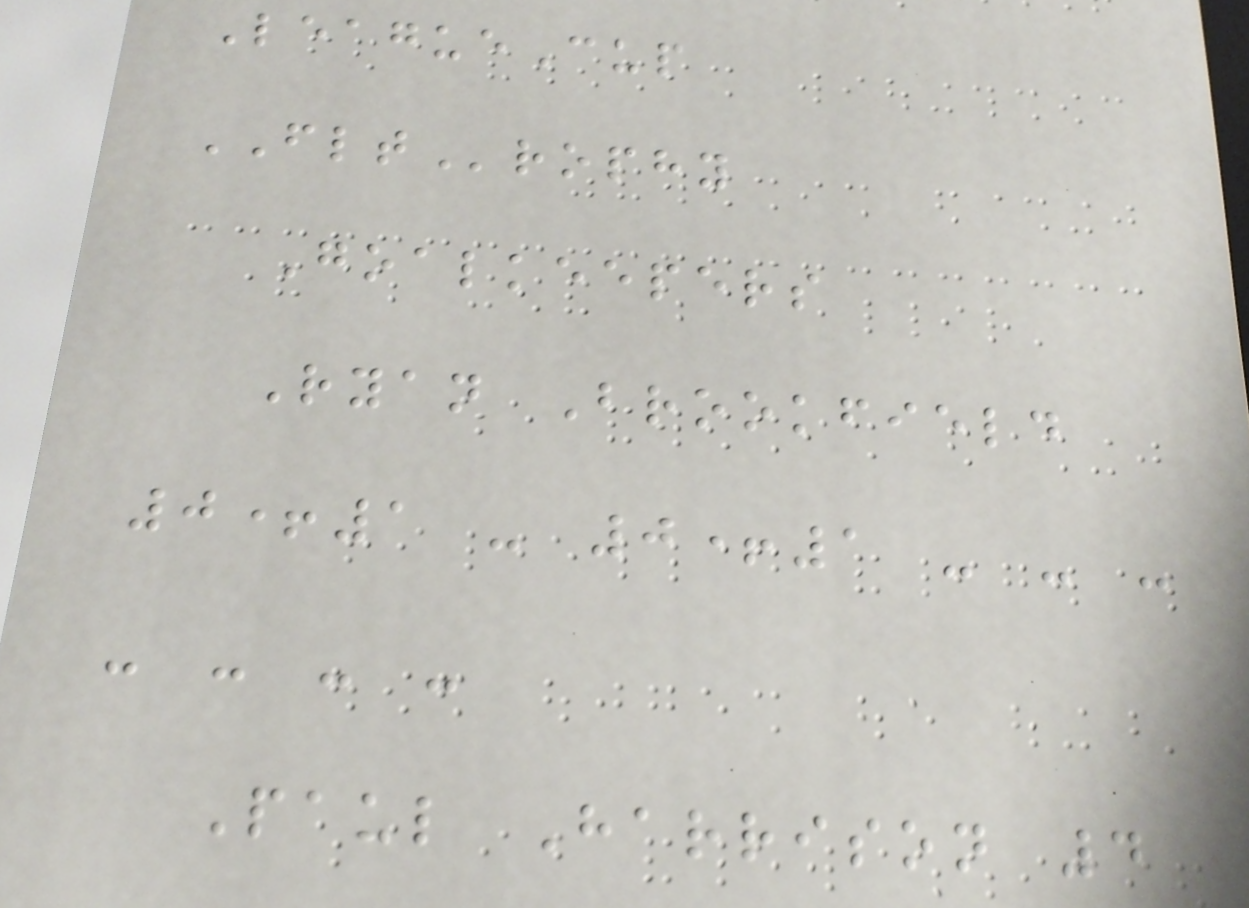LeagueCup
FLTrophy
Goalkeepers
Ryan Brookfield
0+1 - 0+1 - - -
- - - -
Paul Harrison 4
